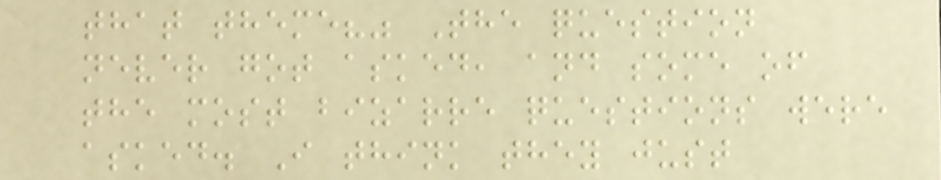that theme?" The question
never got asked, and some of
the most bizarre questions were
asked. I think they just
